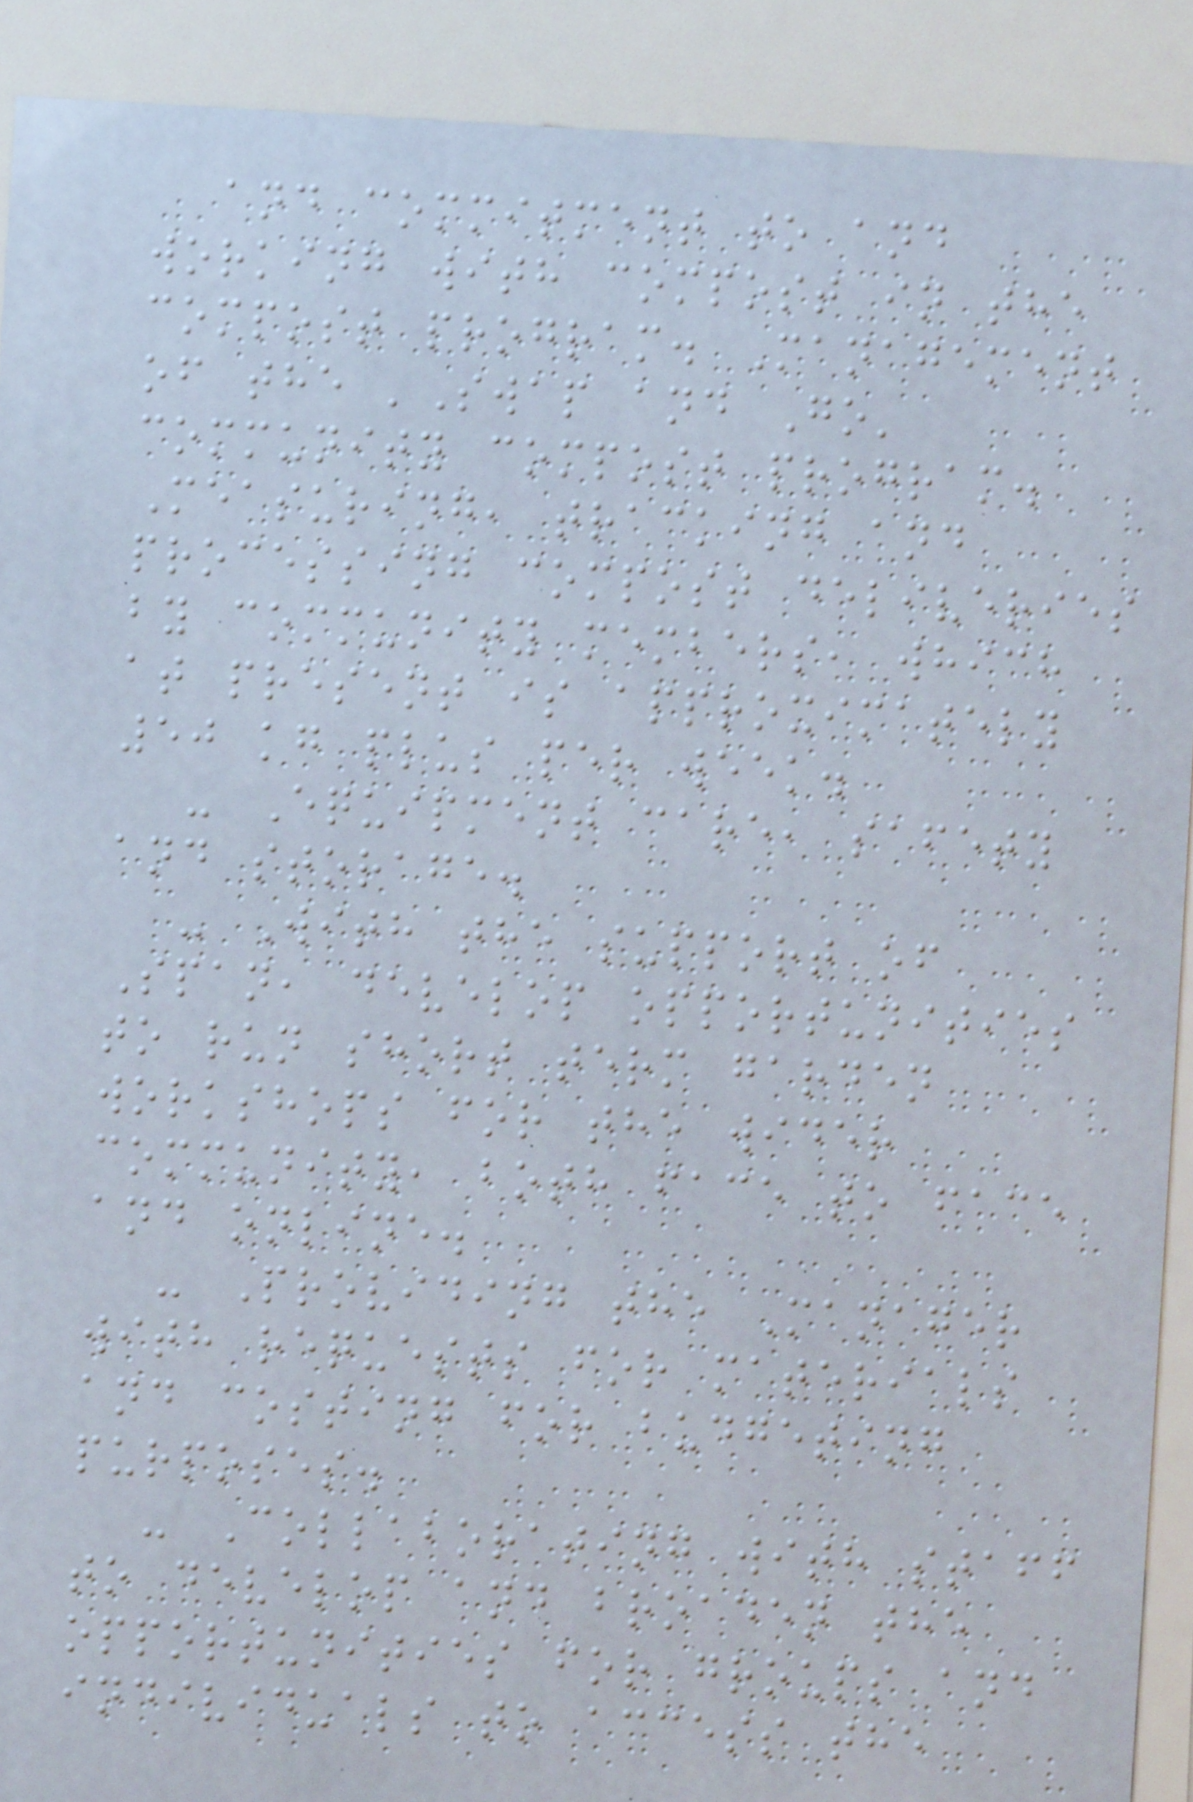and commitment to and
working with compost in the
compost program. Management
of the 'Swap and Go'
community compost program.
Measuring, tracking and
processing compost deliveries
by community members, which
at present is approximately
50 kg plus per week.
- Equipment care, safety
and storage.
- With the support of
Span, develop opportunities
to run short term garden
workshops for the wider
community, both face to face
and online.
- Providing the Manager
with requests for materials
and costing for budgeting
purposes.
- Collaborating with staff
to develop and broaden the
opportunities for groups and
individuals to access the
